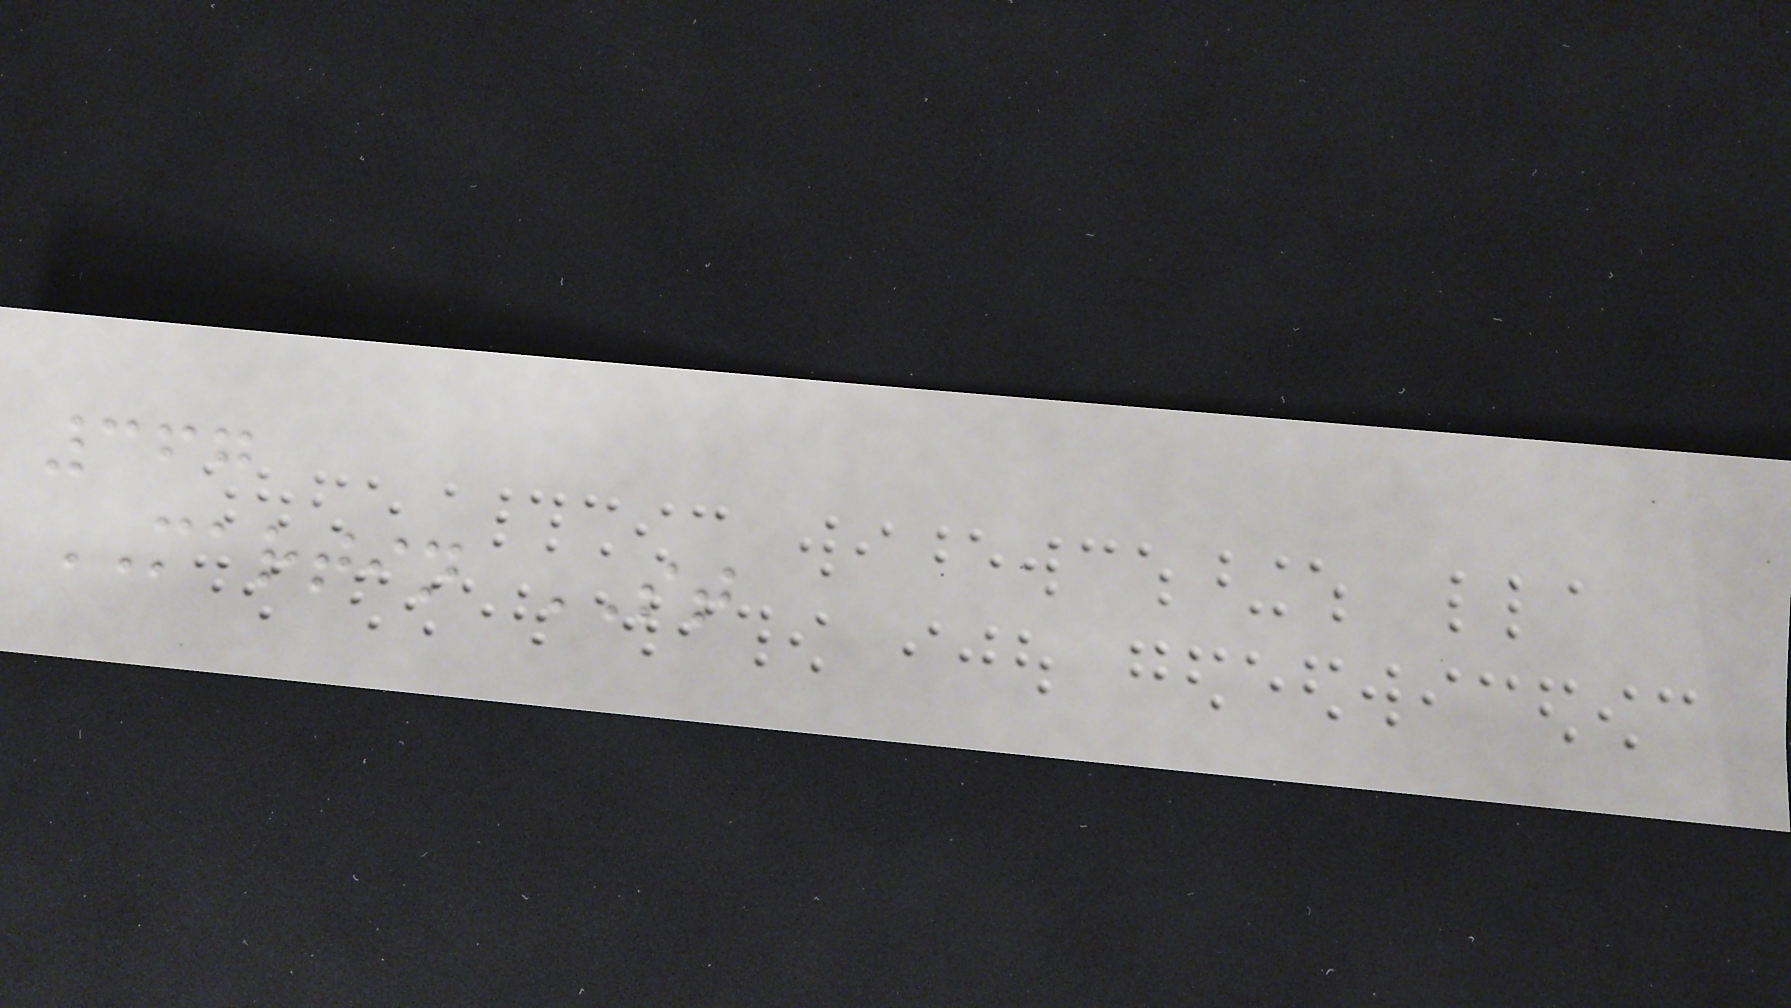367
MARTIN ST
